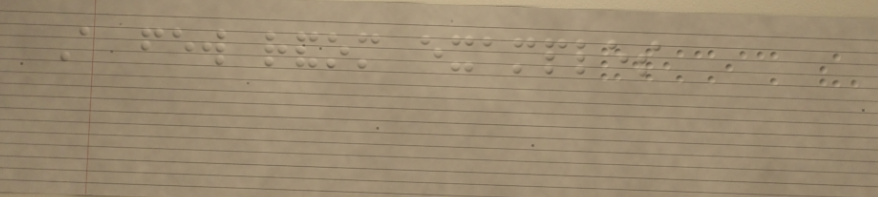A few random examples
